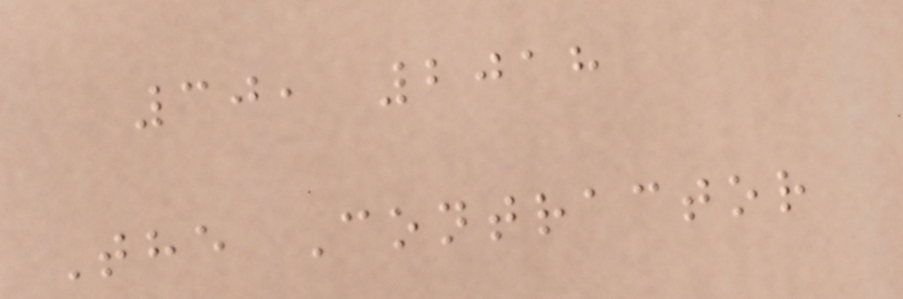30, 2018
The Contractor
